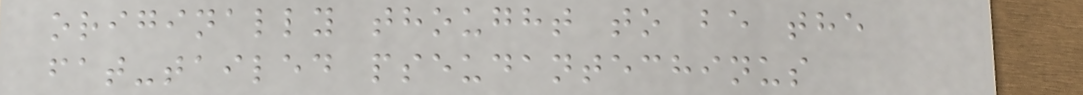originally thought to be the
fat-tailed pseudantechinus
